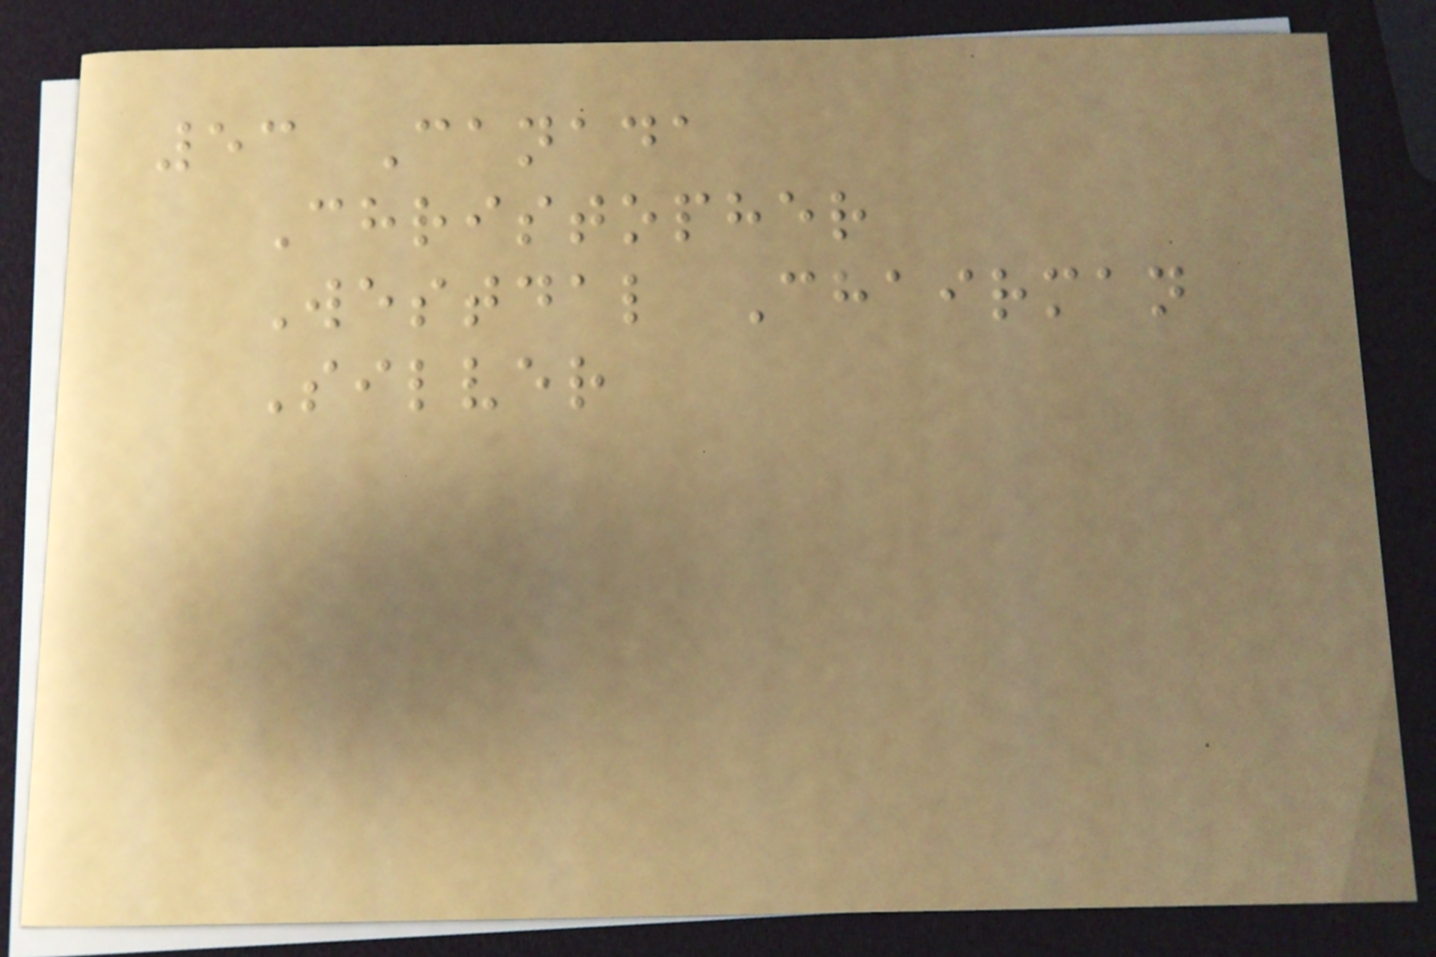53 Canada
Christopher
Westdal Chairman
Silver
